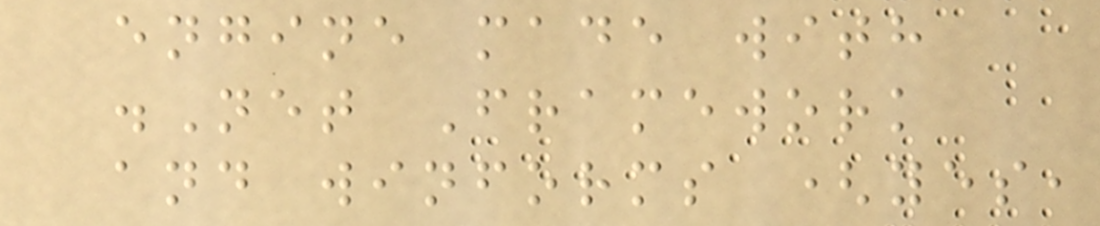engine made with
.Net Framework
and winforms (yes,
